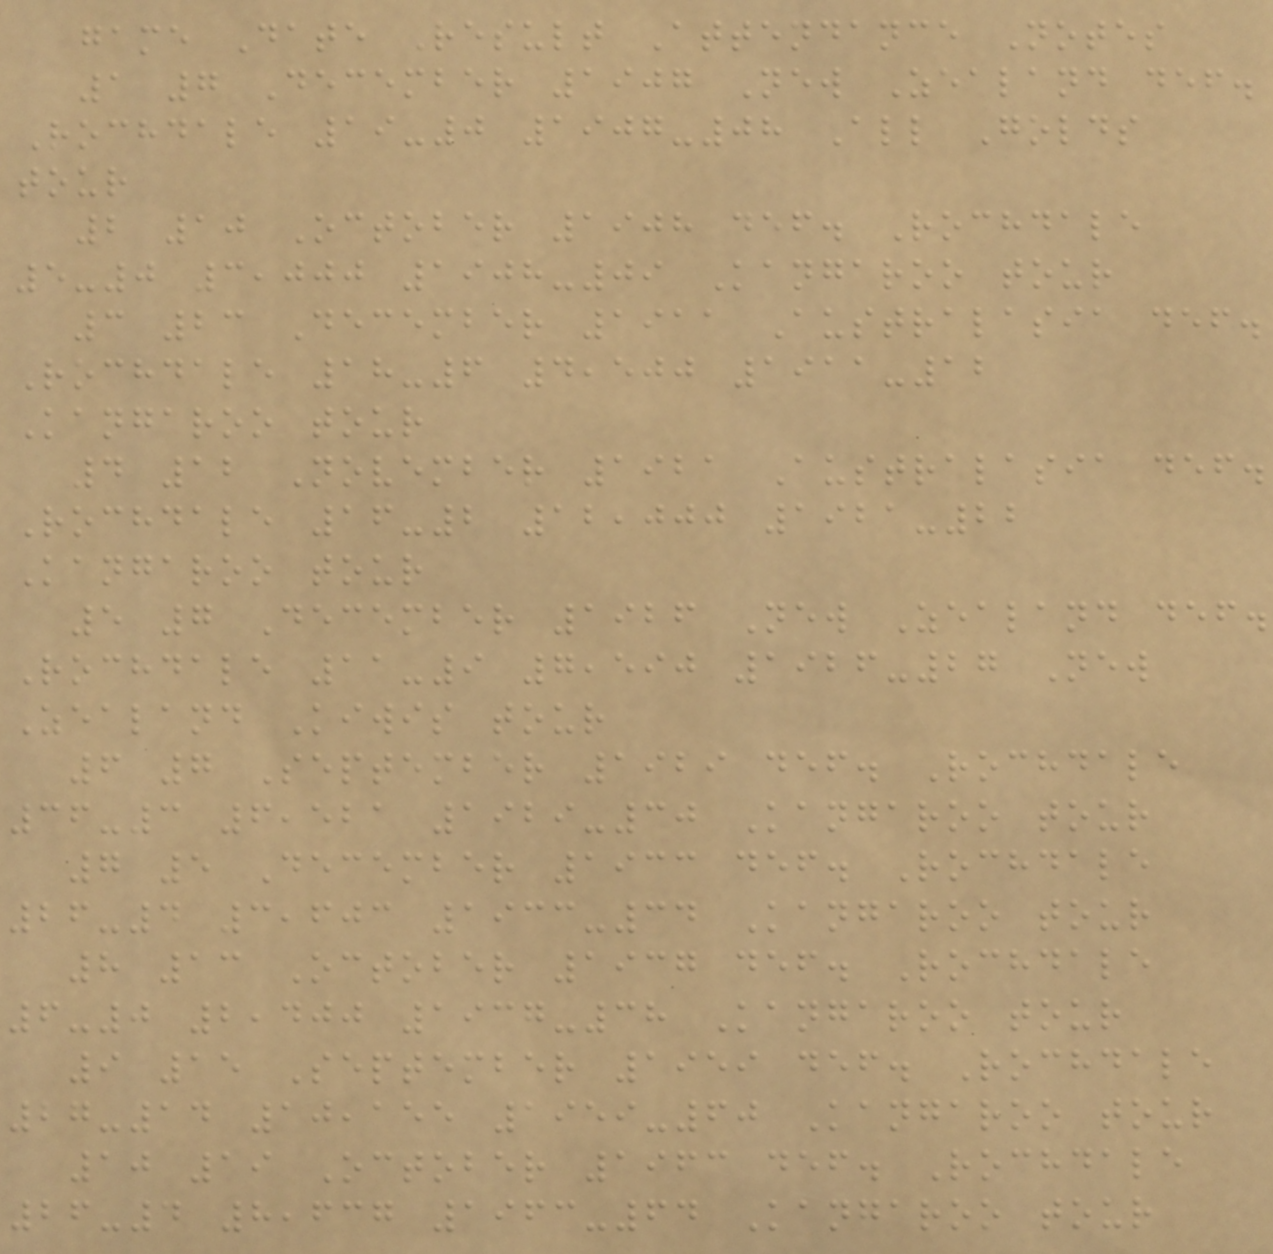game Date Result Attendance Notes
1 7 December 1907 New Zealand def.
Rochdale 19-0 1907-08 All Golds
tour
2 10 October 1908 def. Rochdale
5-0 3,000 1908-09 Kangaroo tour
3 23 December 1911 Australasia def.
Rochdale 18-6 4,500 1911-12
Kangaroo tour
4 12 November 1921 Australasia def.
Rochdale 16-2 12,000 1921-22
Kangaroo tour
5 7 December 1926 New Zealand def.
Rochdale 11-9 7,590 1926-27 New
Zealand Kiwis tour
6 7 September 1929 def. Rochdale
36-3 6,521 1929-30 Kangaroo tour
7 5 December 1933 def. Rochdale
26-4 3,603 1933-34 Kangaroo tour
8 13 October 1937 def. Rochdale
6-0 2,400 1937-38 Kangaroo tour
9 15 September 1959 def. Rochdale
27-14 10,155 1959-60 Kangaroo tour
10 19 October 1963 def. Rochdale
26-4 8,637 1963-64 Kangaroo tour
